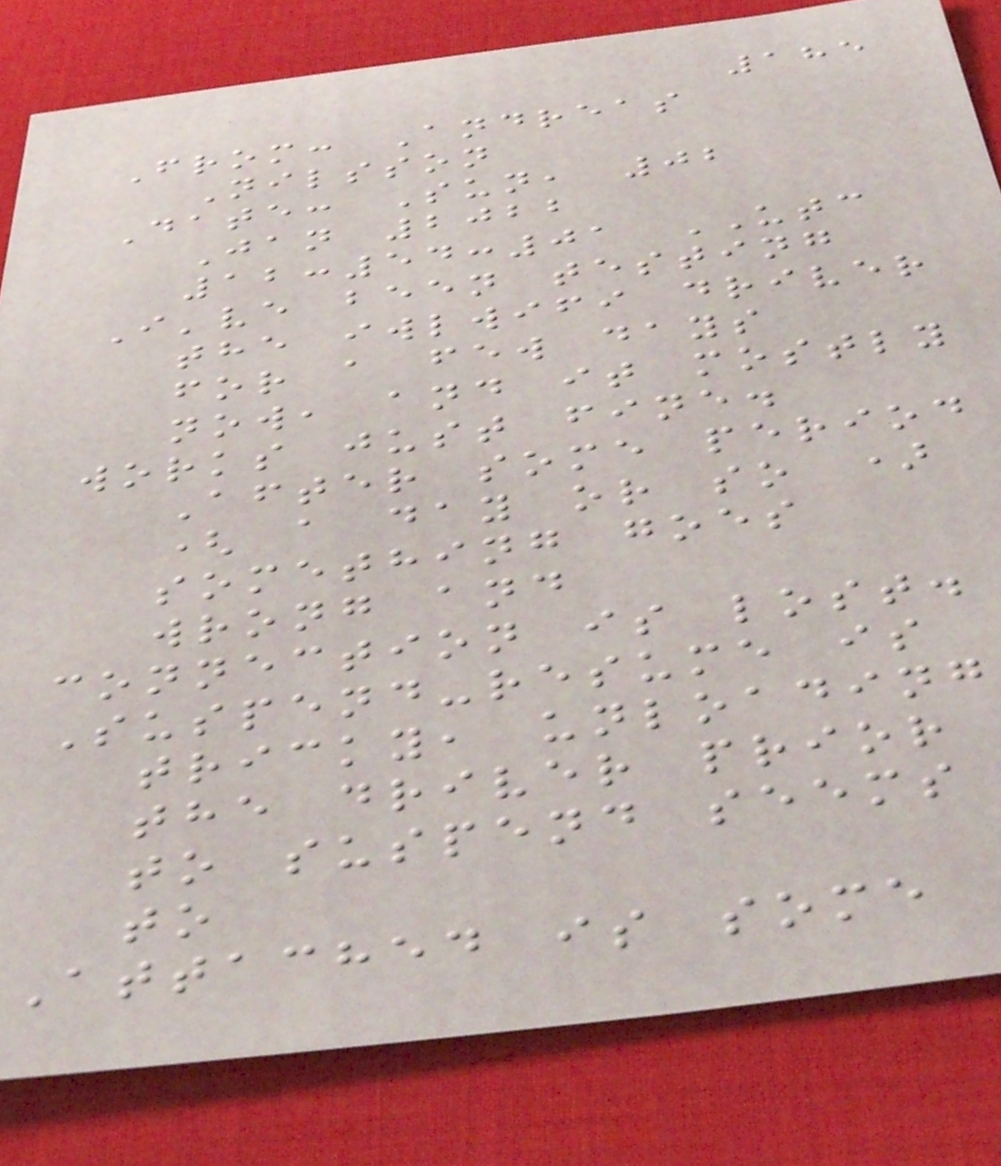185
From: Andreas
Nilsson
Date: Sun, 02
Jan 2022
12:54:01 UTC
I've been testing
the iwlwifi driver
for a few days
now, and it mostly
works just fine.
After some period
( a day or so )
something goes
wrong and
connection is lost.
Suspend-resume is
tricky, unloading
the driver prior
to suspend seems
to
Attached is some
